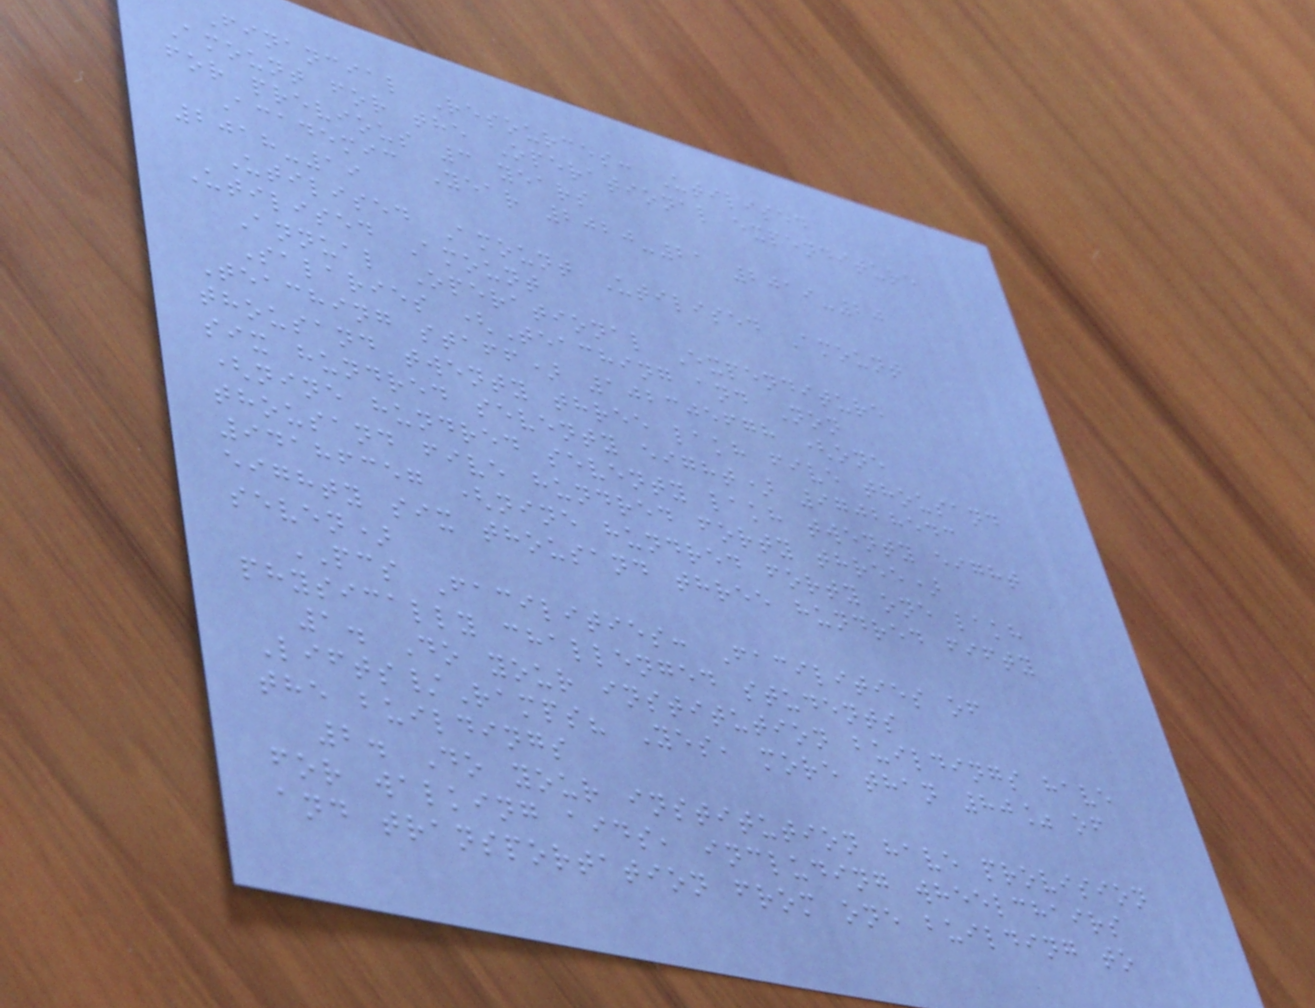Financial Resources: Utilised
Amount for the Operational expenditure
for previous 3 years
Academic Year 2020-21 2019-20
2018-19
Utilised Amount Utilised Amount
Utilised Amount
Annual Operational Expenditure
Salaries (Teaching and Non
Teaching staff) 102305678 (one
thousand twenty three lakh five thousand
six hundred seventy eight) 97028543
(nine hundred seventy lakh twenty eight
thousand five hundred forty three)
94186357 (nine hundred forty one lakh
eighty six thousand three hundred fifty
seven)
PCS Facilities: Facilities of
physically challenged students
1. Do your institution buildings have
Lifts/Ramps? Yes, more than 80% of
the buildings
2. Do your institution have provision
for walking aids, including wheelchairs
and transportation from one building to
